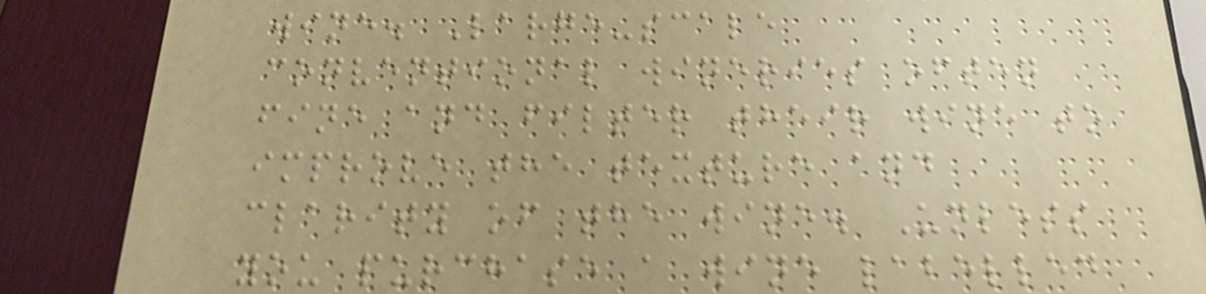wine. Large-scale
conventional wineries often
fine and filter their wine to
improve the texture and
clarity of the wine. Unless
you purchase a wine labelled
